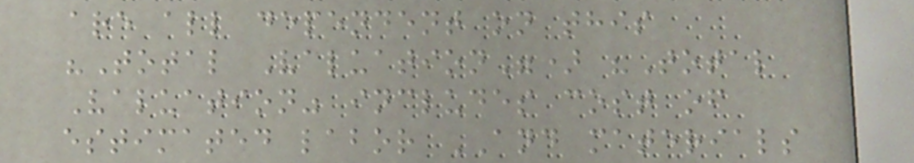are all dependent on this
"Total Valuation") "Total
Valuation" includes cost of
estimated labor AND materials
